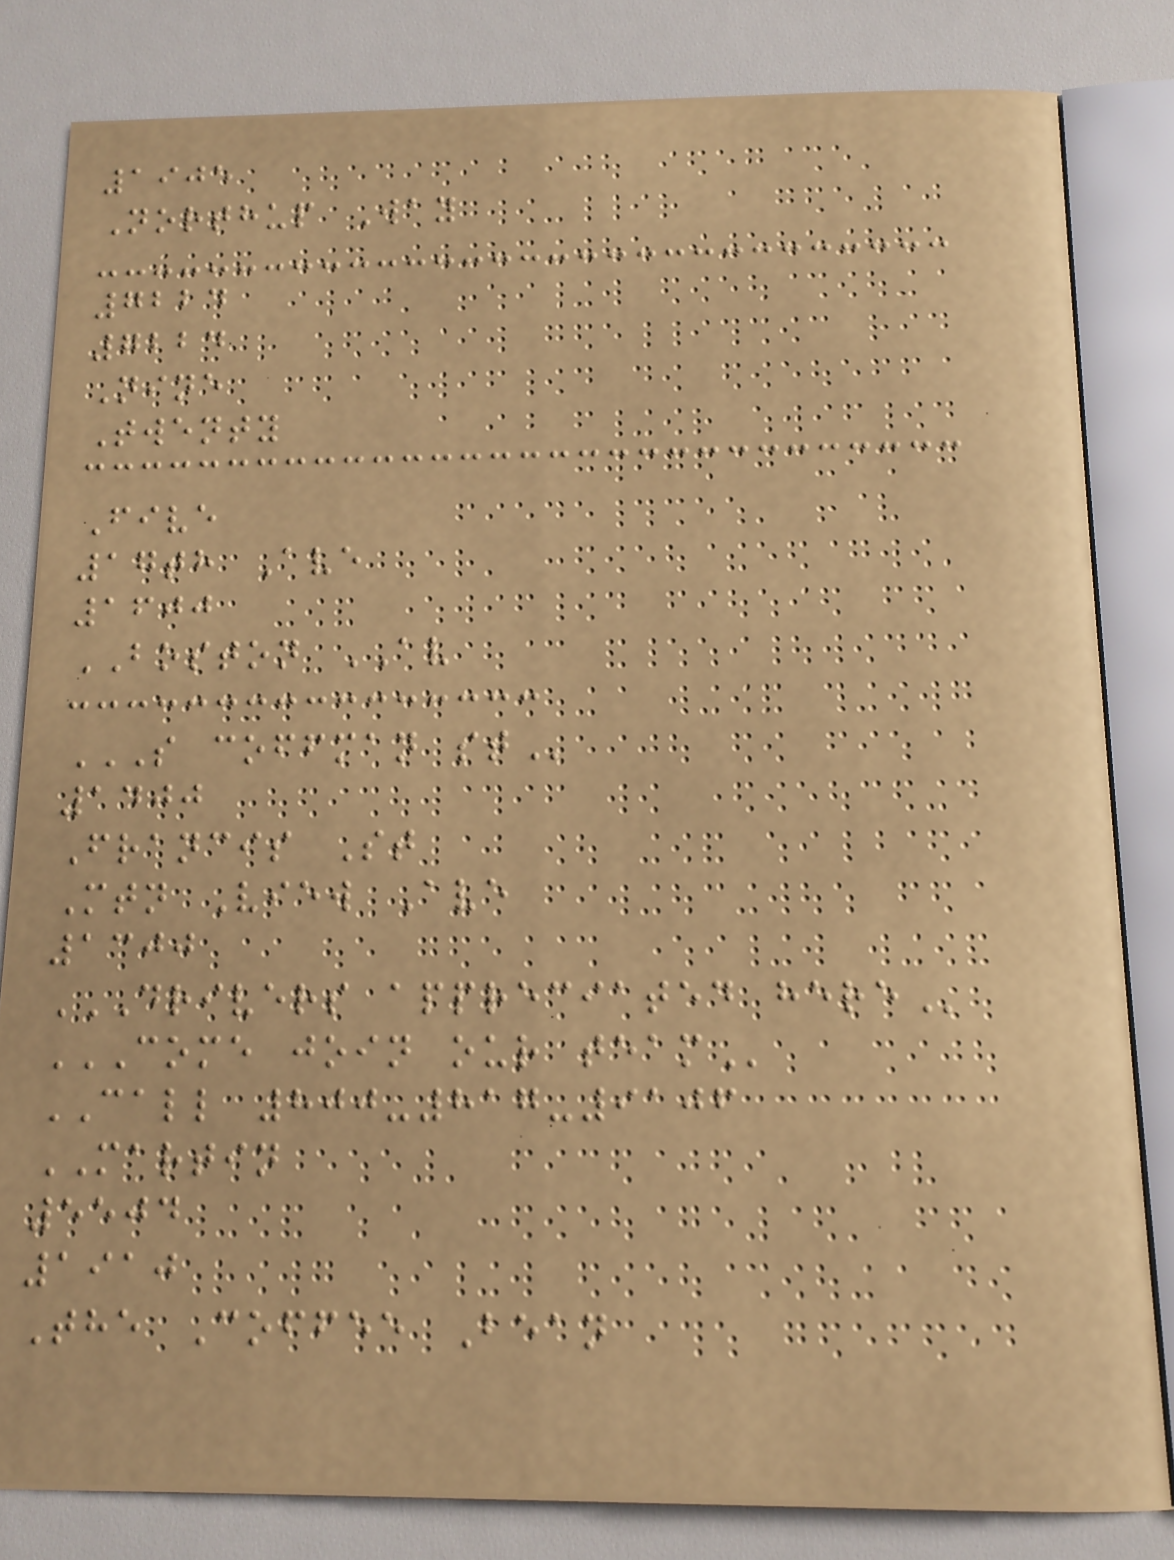1905
Northup Way
7224
7224
Nine
Twenty
Five
17th Ave
1600
BOSTON AV
S COFFMAN ST
1400
Francis St
Mtn View Ave
1300
DRIVERS APPRECIATED HERE
COME JOIN OUR TEAM
CALL 800-817-9106
MARTIN
5504
1910
The Coffee Bean
